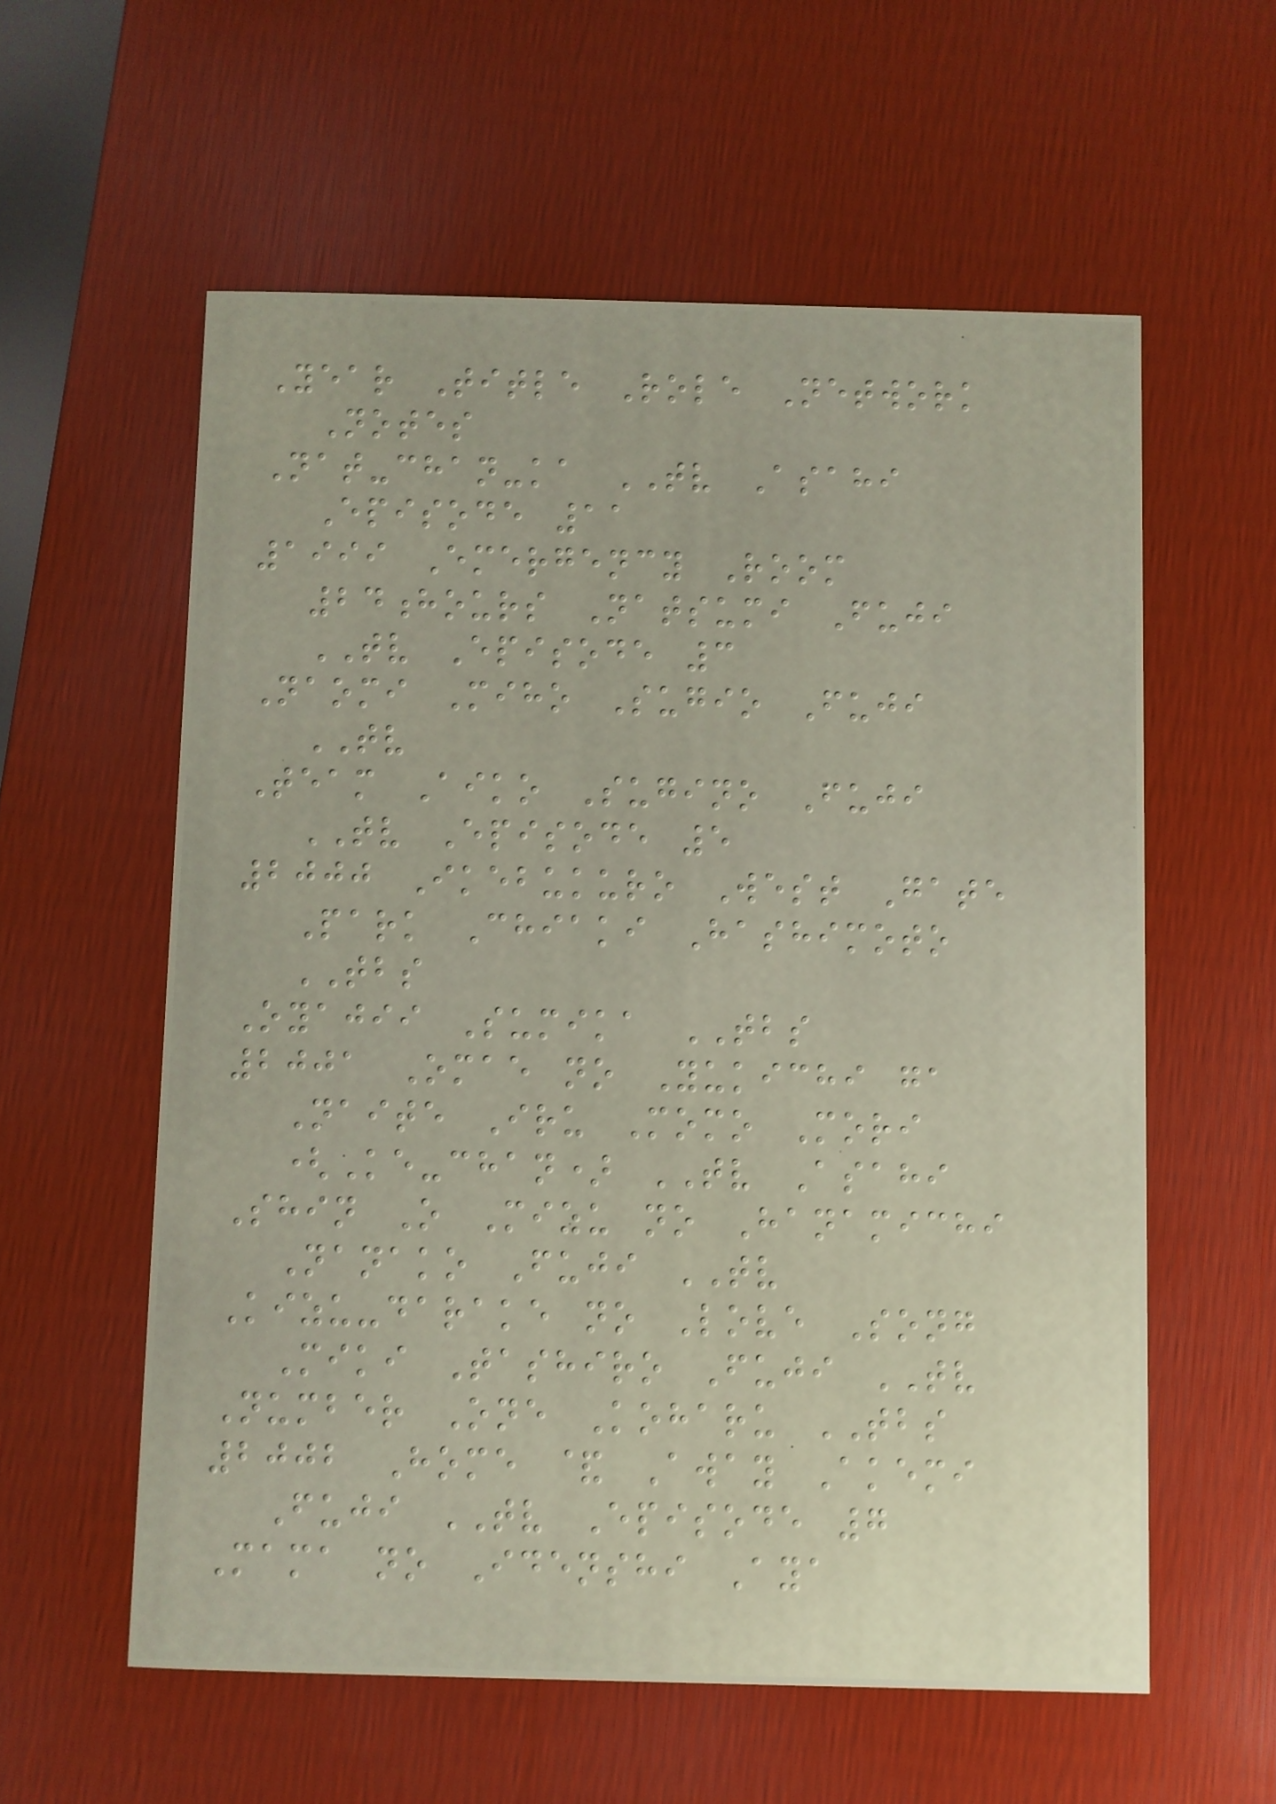Year Title Role Network
Notes
Nat-chan-ka TV Asahi
Episode 11
1999 Emergency Room
24hours Natsumi Fuji
TV Episode 3
Naomi Miho Sugio Fuji
TV
Team Aiko Sugino Fuji
TV Episode 5
2000 Ikebukuro West Gate
Park Chiaki Hashimoto
TBS
Oyajii Sumika TBS
2001 Omae no Yukichi ga
Naite Iru Momo Mori
(Ke-chan) TV Asahi
Shin O Mizu no Hanamichi
Nanako Fuji TV
Kizu-darake no Love Song
Miki Tashiro Fuji TV
Number One Koharu TBS
2002 Home & Away Akemi
Fuji TV Episode 7
Mama no Idenshi Aya
